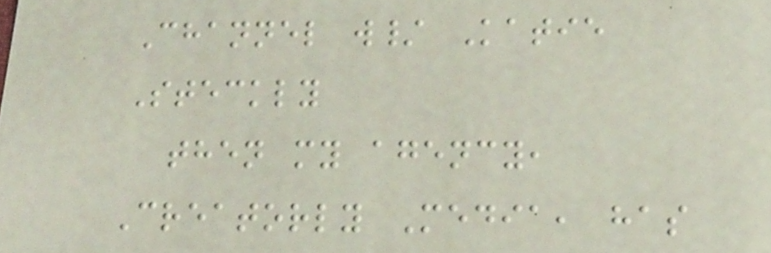Channel w/ Katie
Steckly
then my agency,
Creatorly Media, has
